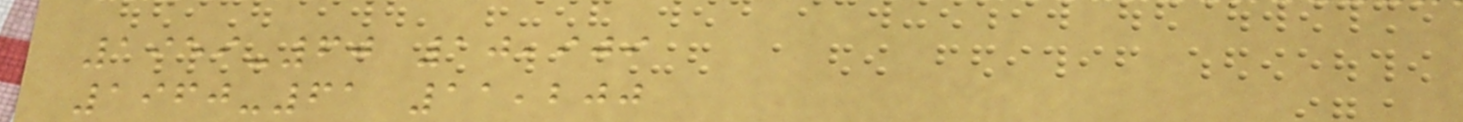1959-60 10,909
1960-61 11,200
